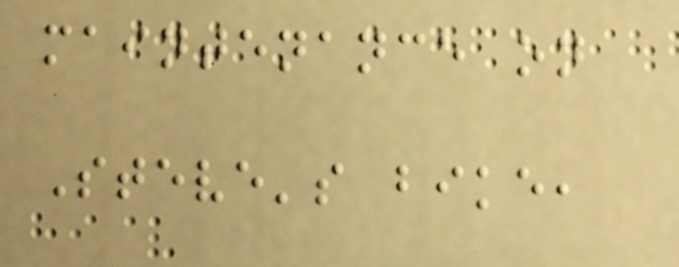maintenance on
Steve's bike,
